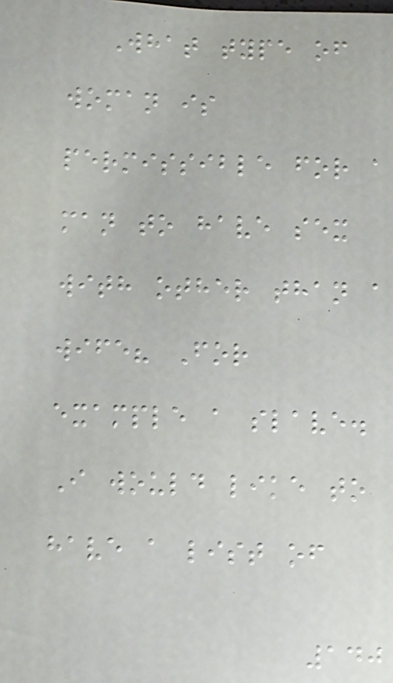What type of
woman is
permissible for a
man to have sex
with other than a
wife? For
example a slave.
I would like to
have a list of
140
